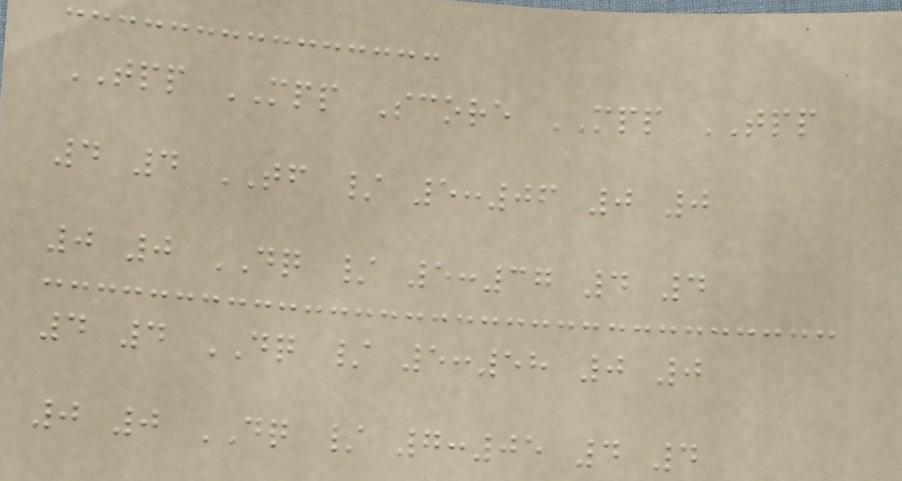TPP MPP Score MPP TPP
4 4 TF / 5:06 0 0
0 0 DQ / 5:37 4 4
4 4 DQ / 5:58 0 0
0 0 DQ / 7:05 4 4
